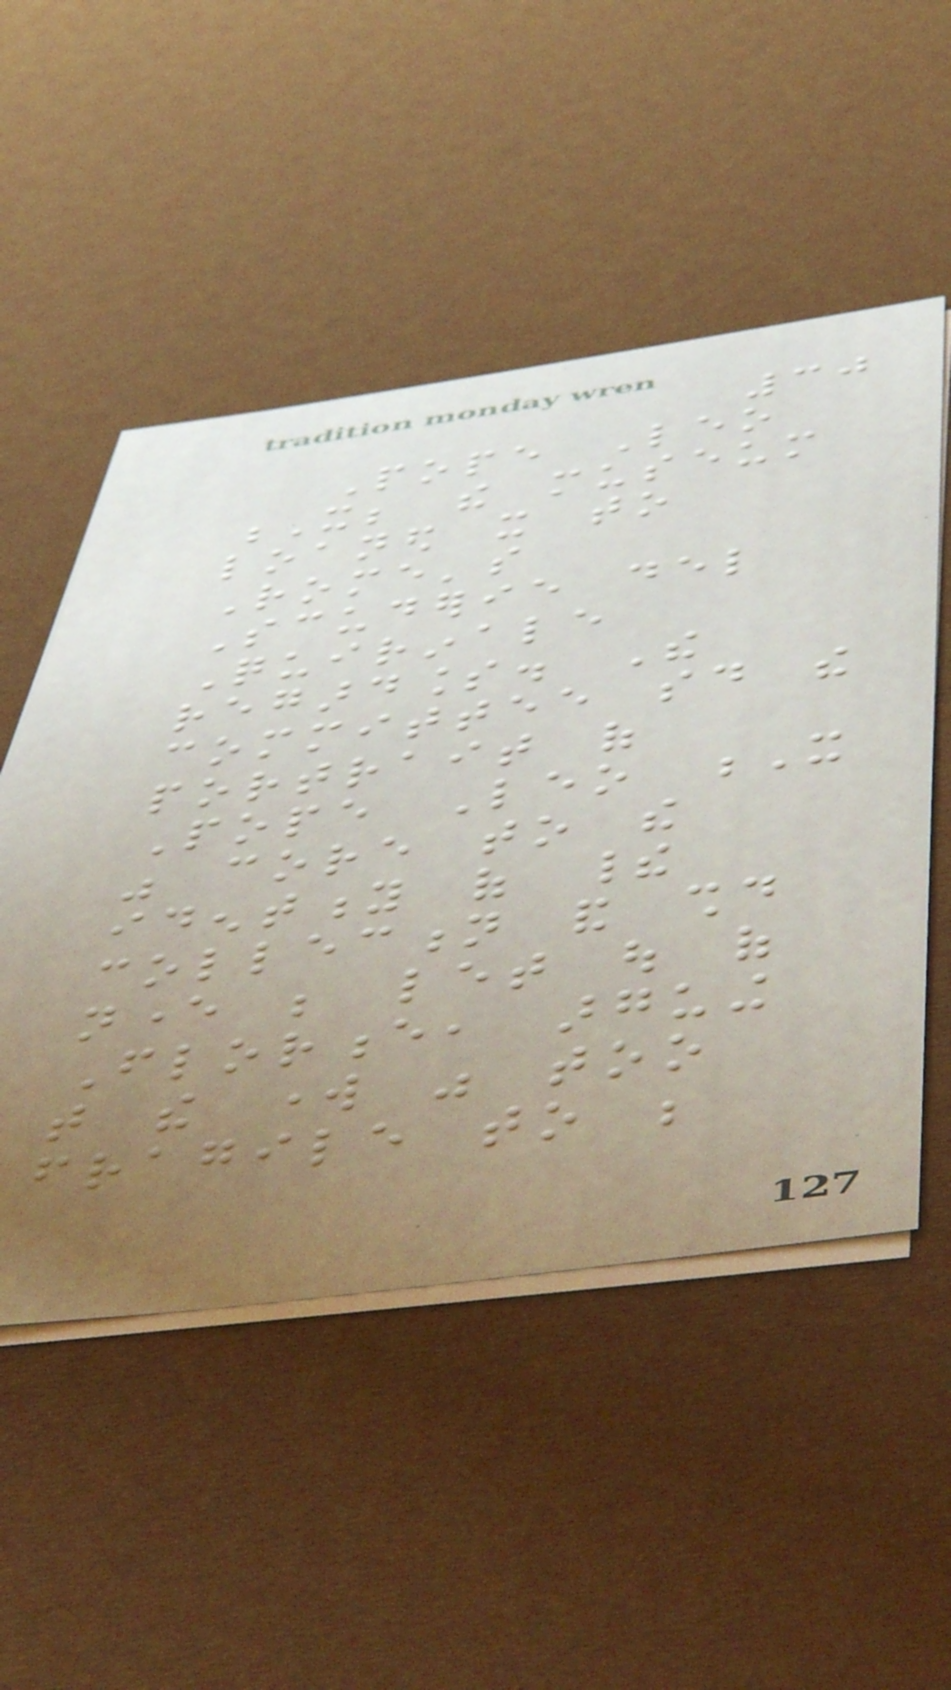30
Pope Leo
X; the museum
loaned it to
Rome's
Scuderie del
Quirinale
regardless. The
committee said the
portrait of
Pope Leo X
was core to the
identity of their
collection and should
never be let out of
Florence, arguing
that the work was too
fragile to be
